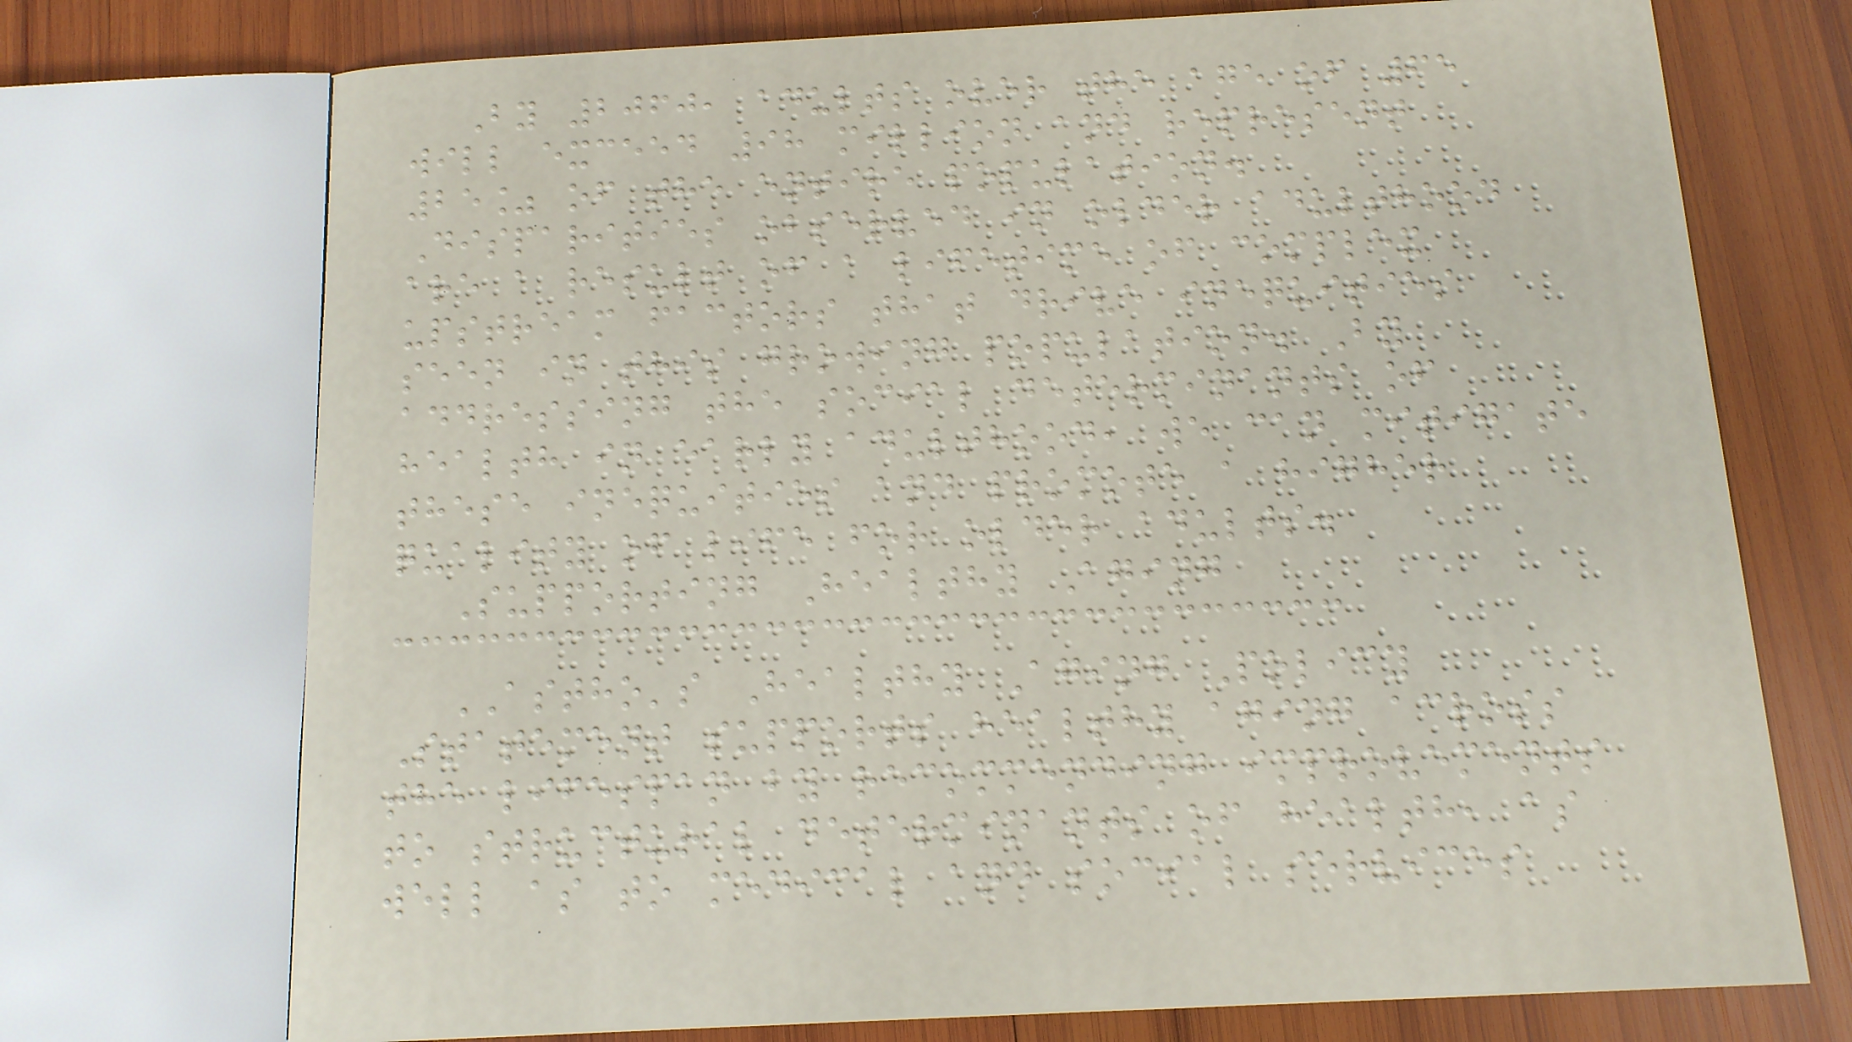By 2060, adults over the age of 65
will exceed 98 million and represent
25% of the entire population.
Disparities observed in older adulthood
are a result of a lifetime of complex
upstream factors that drive inequities
seen in this growing population. By
addressing the social determinants of
health in early adulthood, we can mitigate
these inequities and promote a higher
quality of life for older adults.
Supporting Healthy Aging
ASTHO's Healthy Aging Policy
Statement supports healthy aging across
the lifespan by recommending improvements
to structural determinants of health, as
well as to medical and social services
